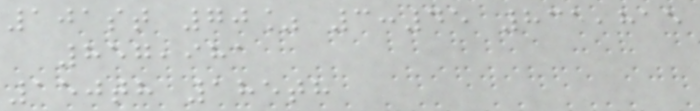101st 70% 3:45 831,815
857,981
150th 185th
